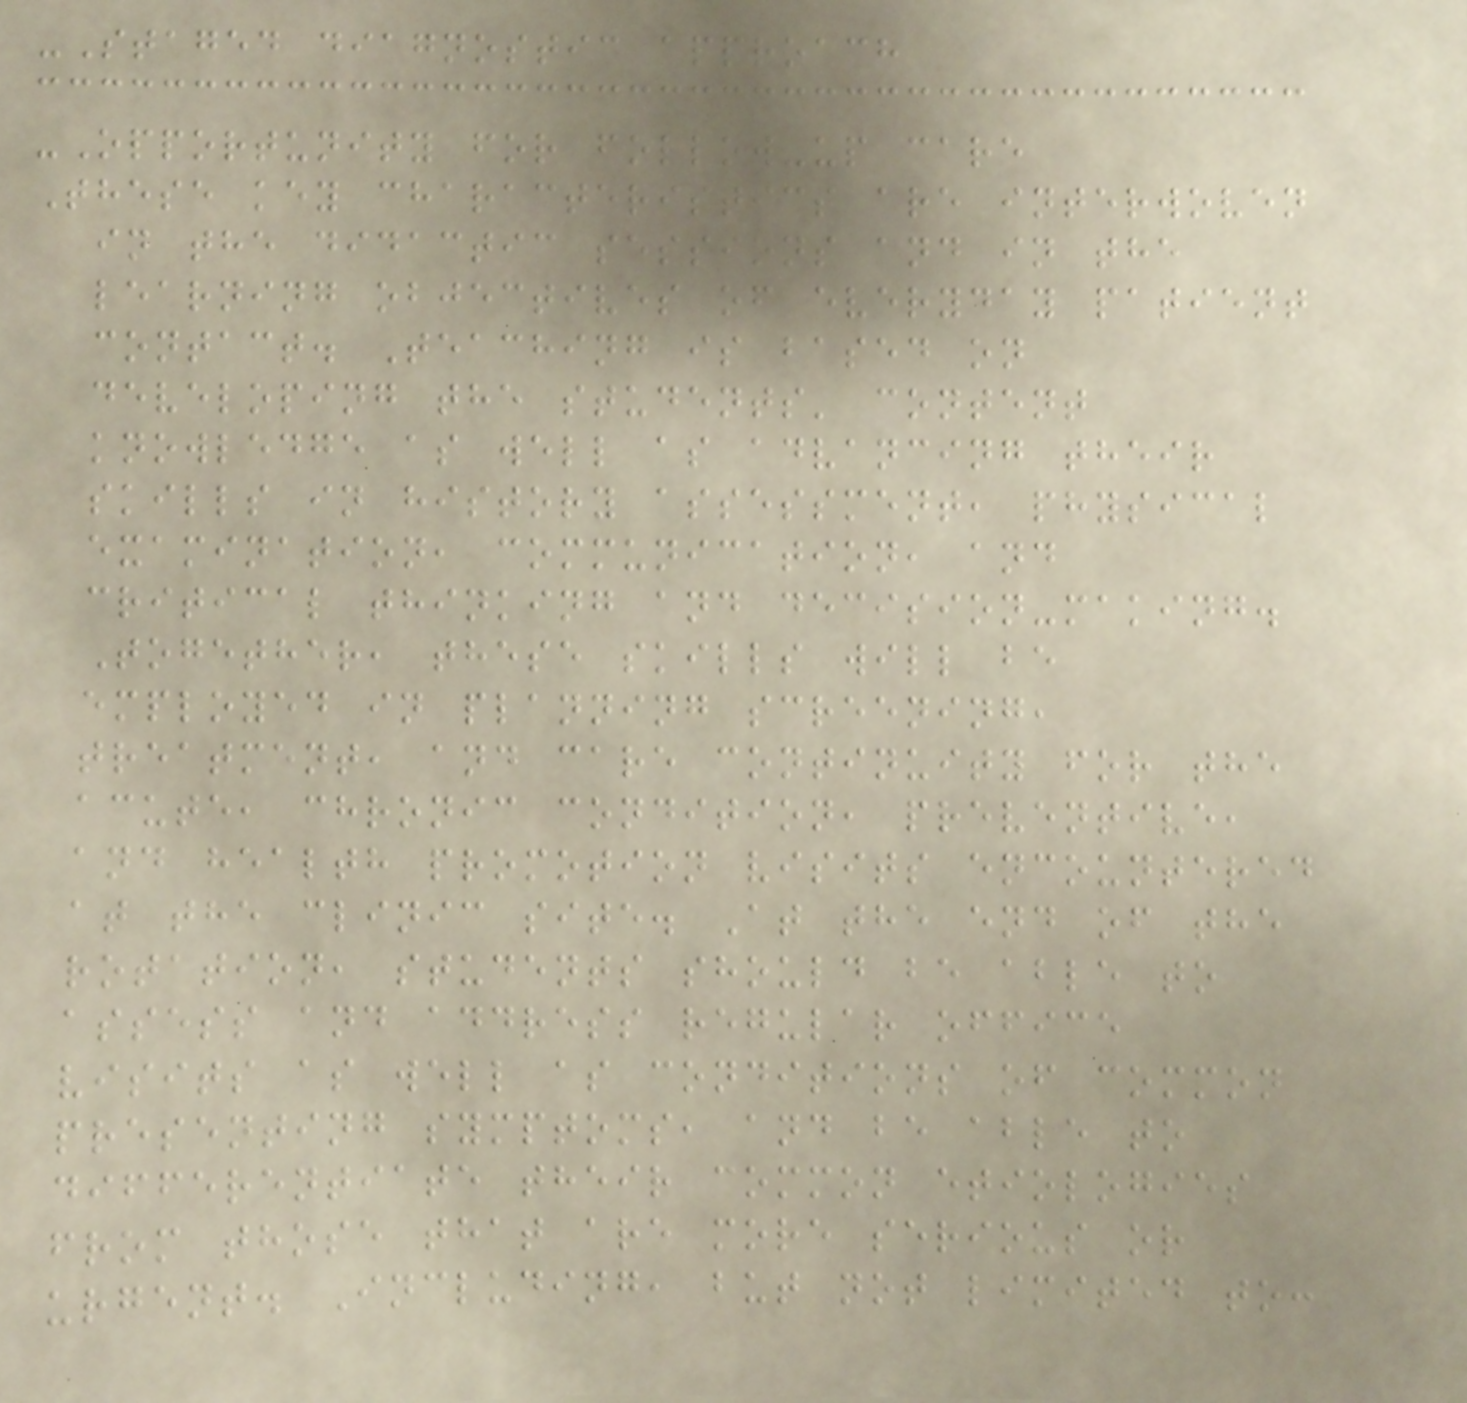-Staged diagnostic approach
-Opportunity for follow-up care
These key characteristics are interwoven
in the didactic sessions and in the
learning objectives of everyday patient
contact. Teaching is based on
developing the students' content
knowledge as well as advancing their
skills in history assessment, physical
examination, communication, and
critical thinking and decision-making.
Together, these skills will be
employed in planning screening,
treatment, and care continuity for the
acute, chronic condition, preventive,
and health promotion visits encountered
at the clinic site. At the end of the
rotation, students should be able to
assess and address regular office
visits as well as conditions of common
presenting symptoms, and be able to
differentiate their common etiologies
from those that are more serious or
urgent. Including, but not limited to:
